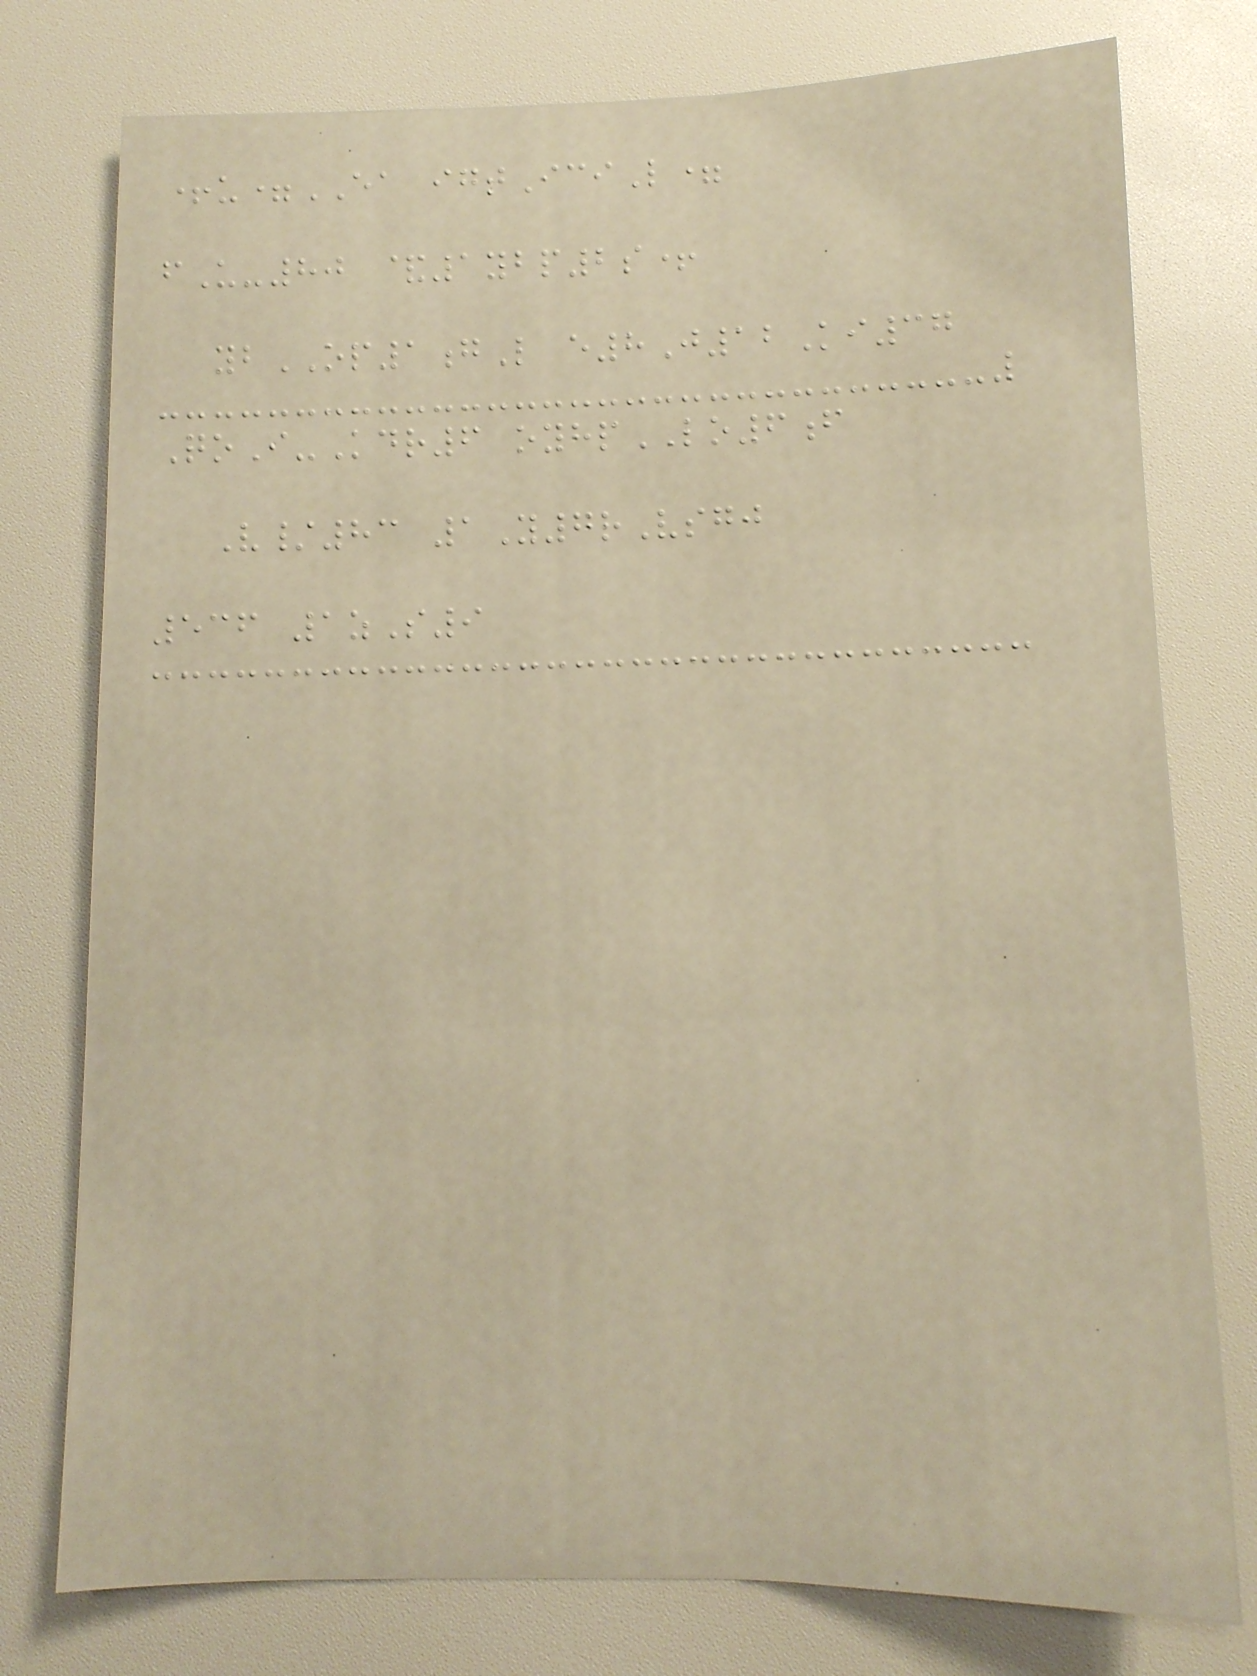+u=EA igtIciL=
fU-80 &1ybp2s+
ybOP1gL e8J12Ki37
QoI-Kdr6 oyhpLO6f
V/83 1Y7rVsgj
536 1zS9
